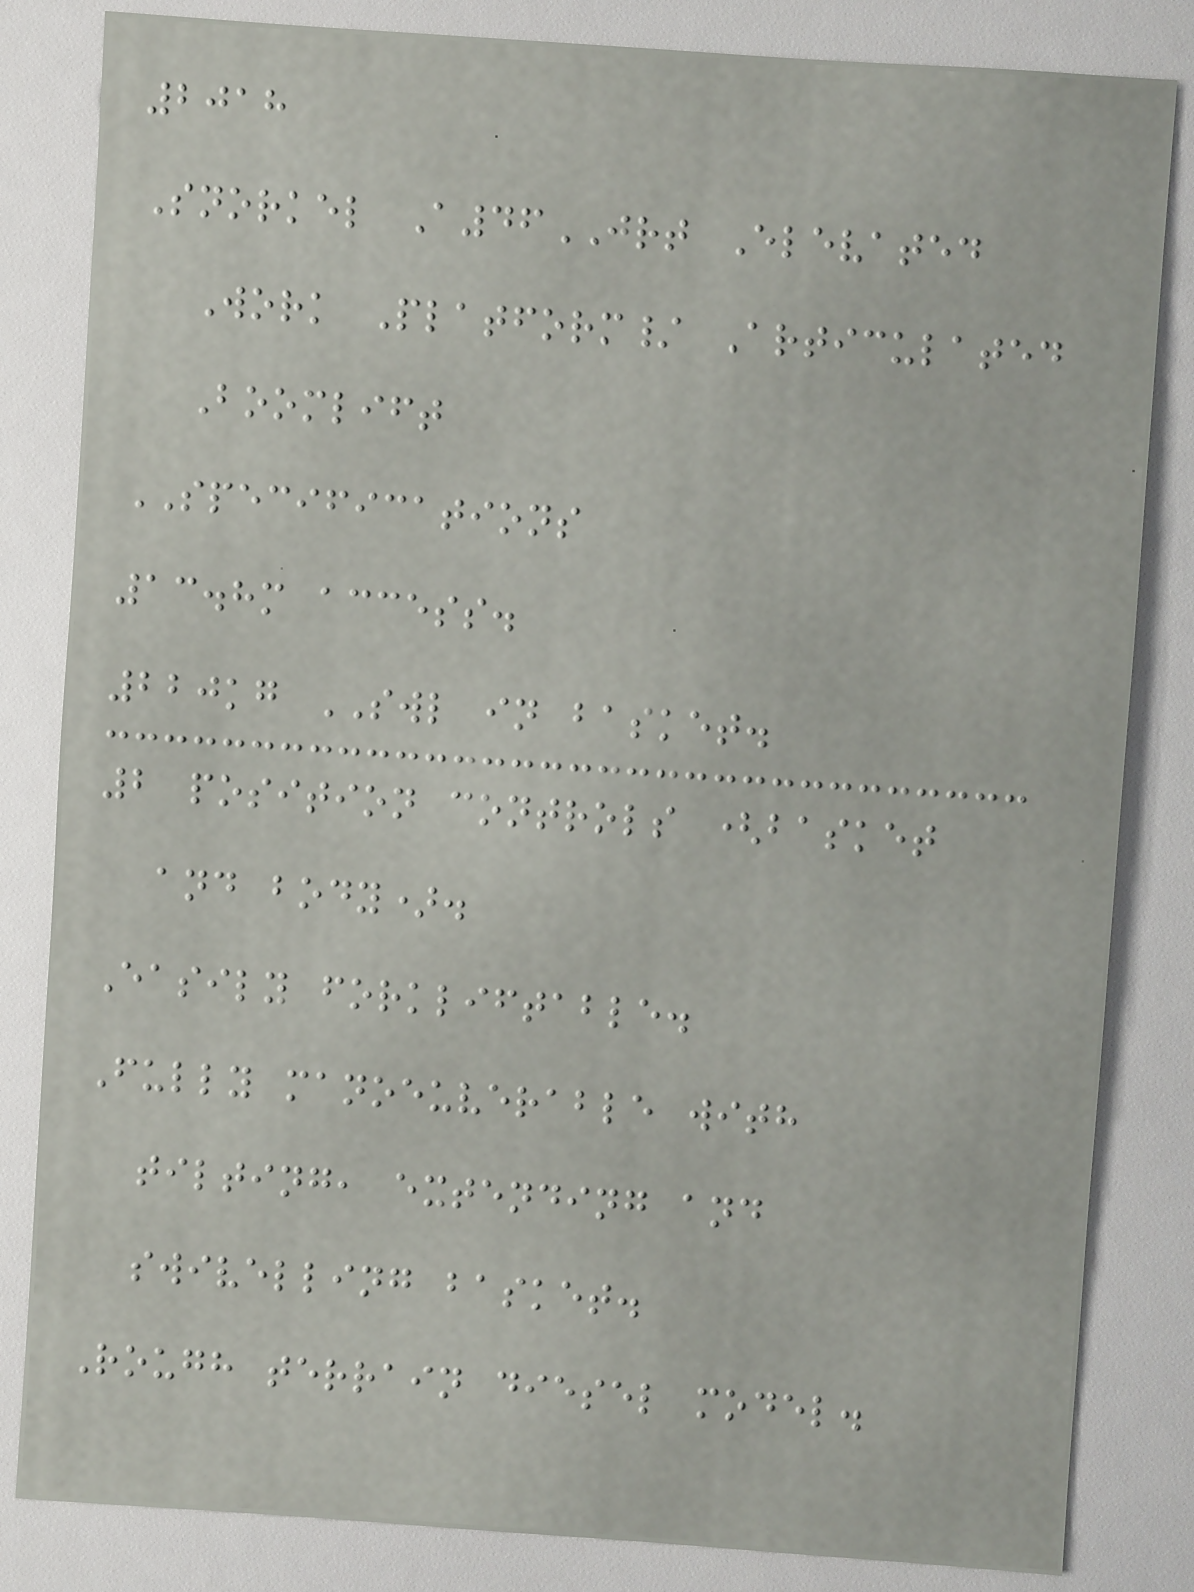2018
Snorkel A46JRT Elevated
Work Platform/ Articulated
Boomlift
SPECIFICATIONS
13.8m access.
220kg SWL in basket.
2 position controls (basket
and body).
Easily forkliftable.
Fully manoeuverable with
tilting, extending and
swivelling basket.
Rough terrain diesel model.
